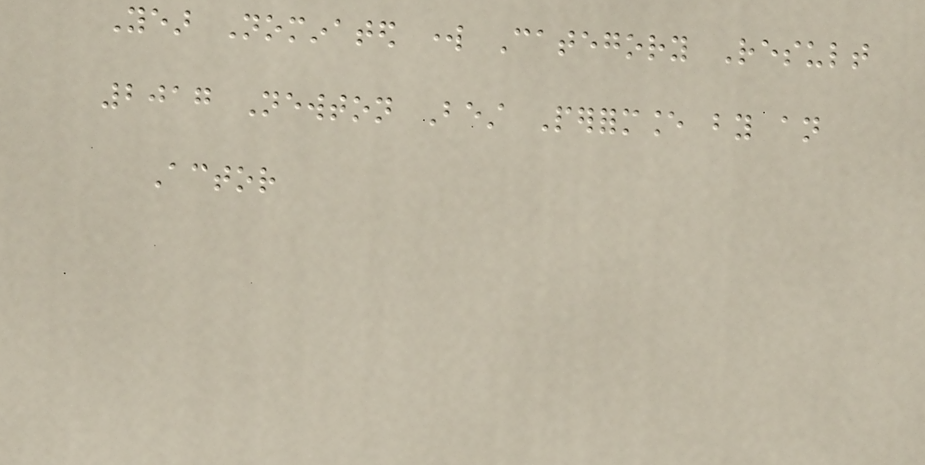Year Nominated work Category Result
2017 Newton Best Performance by an
Actor
